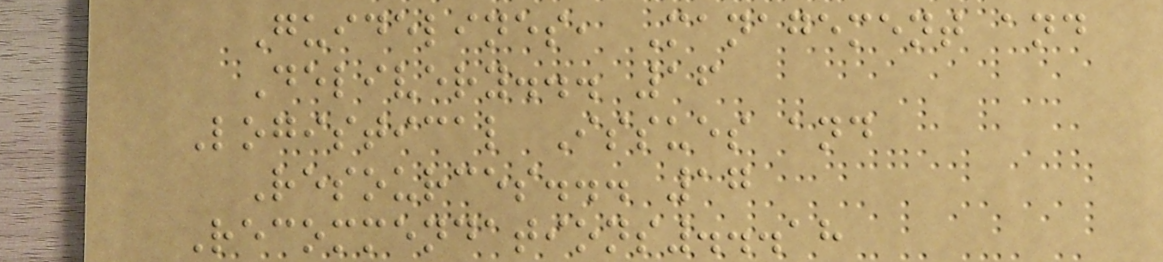Guidelines, Management and
Delivery... 16
Logistical Issues and
Resources... 17
Recommendations...18
